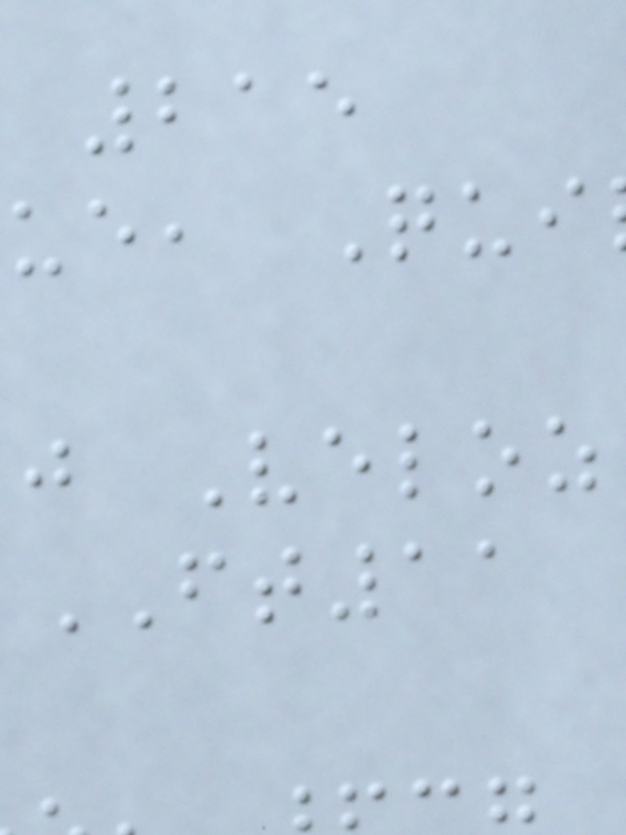ue, Qui
j Veloz
FT11
